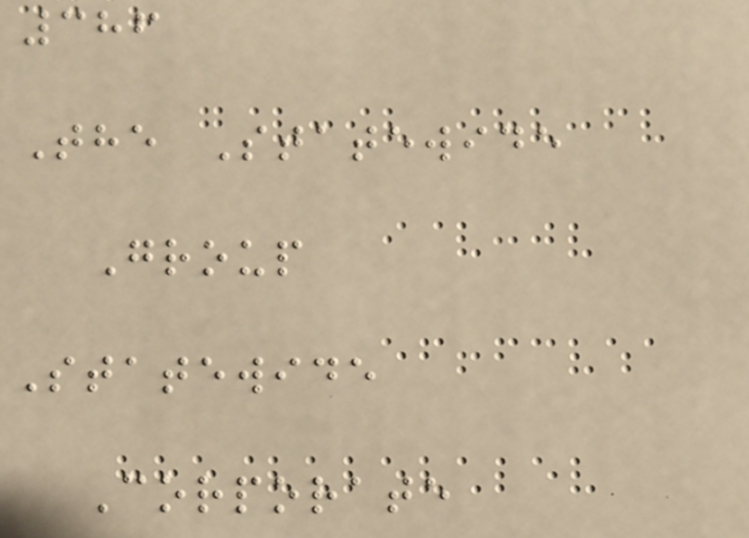386
The Statewide
Group
Statewide
Corporate
